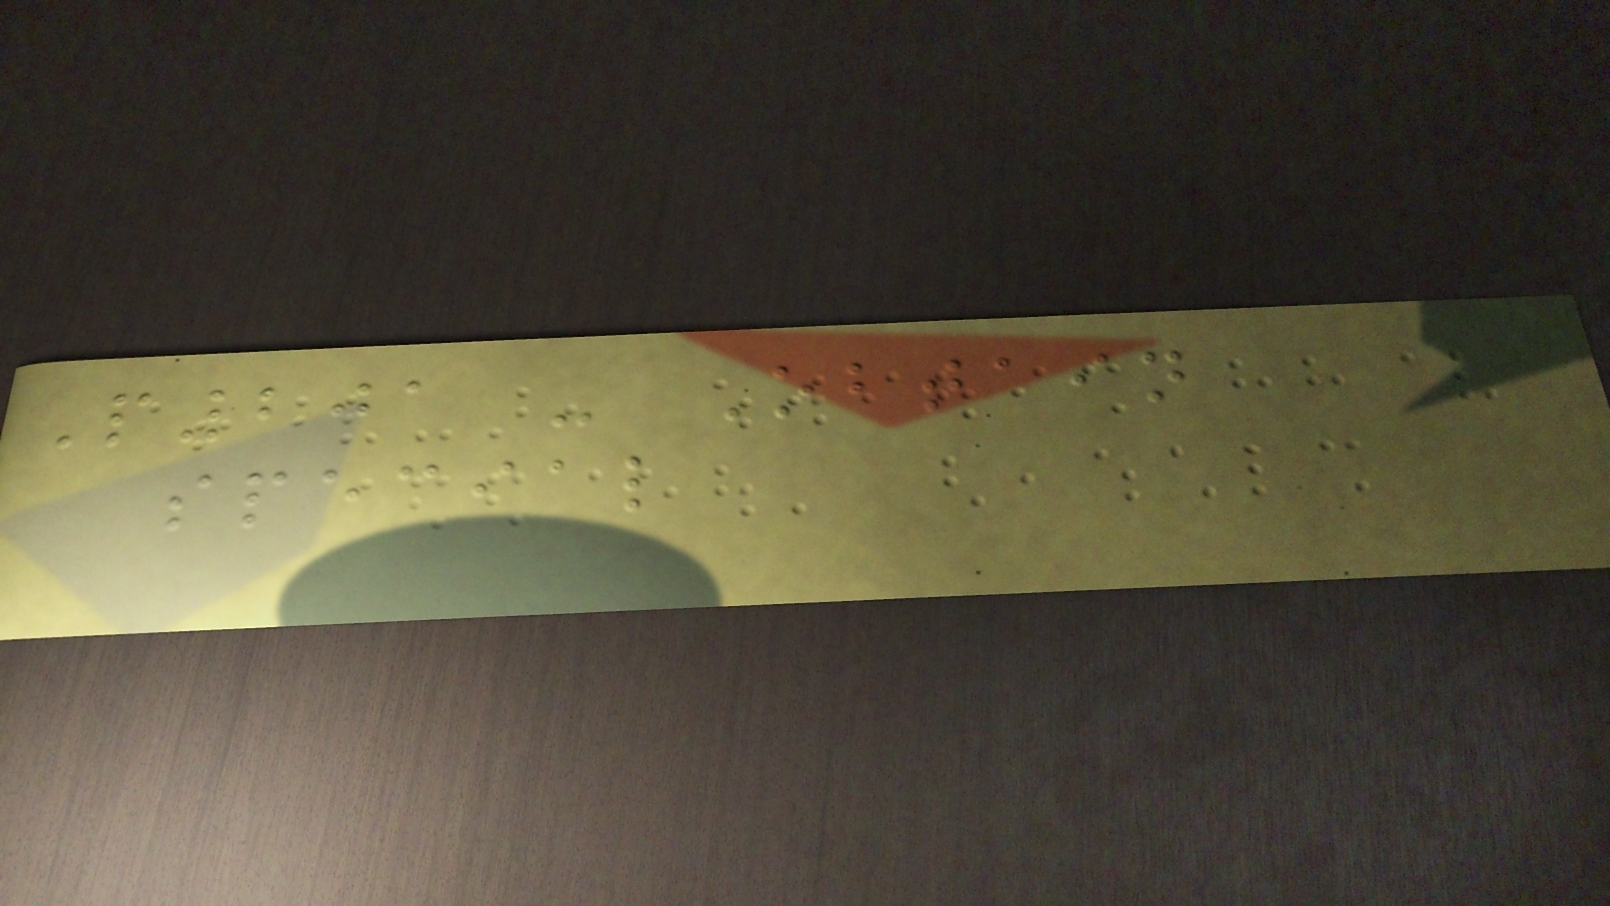P201 - Obtain
special
